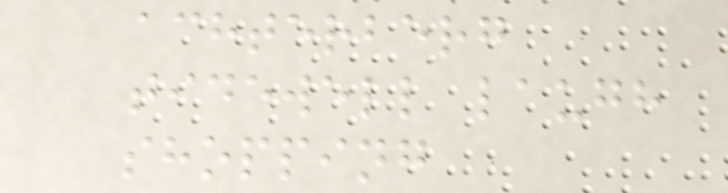achterberg
tidewell laugh
shopping
